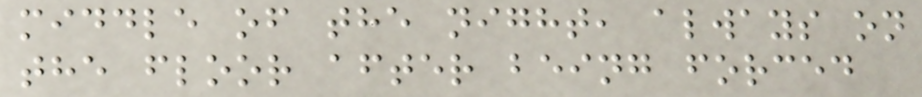middle of the night, always on
the floor after being forced
